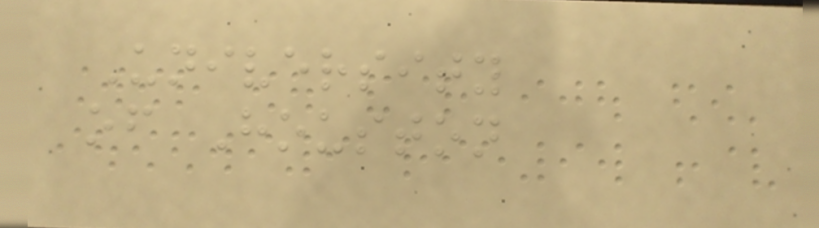University
of Houston
